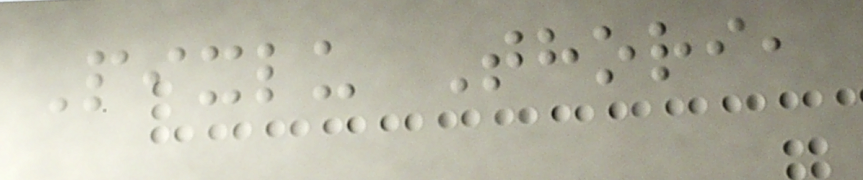Pixlu Thori,
